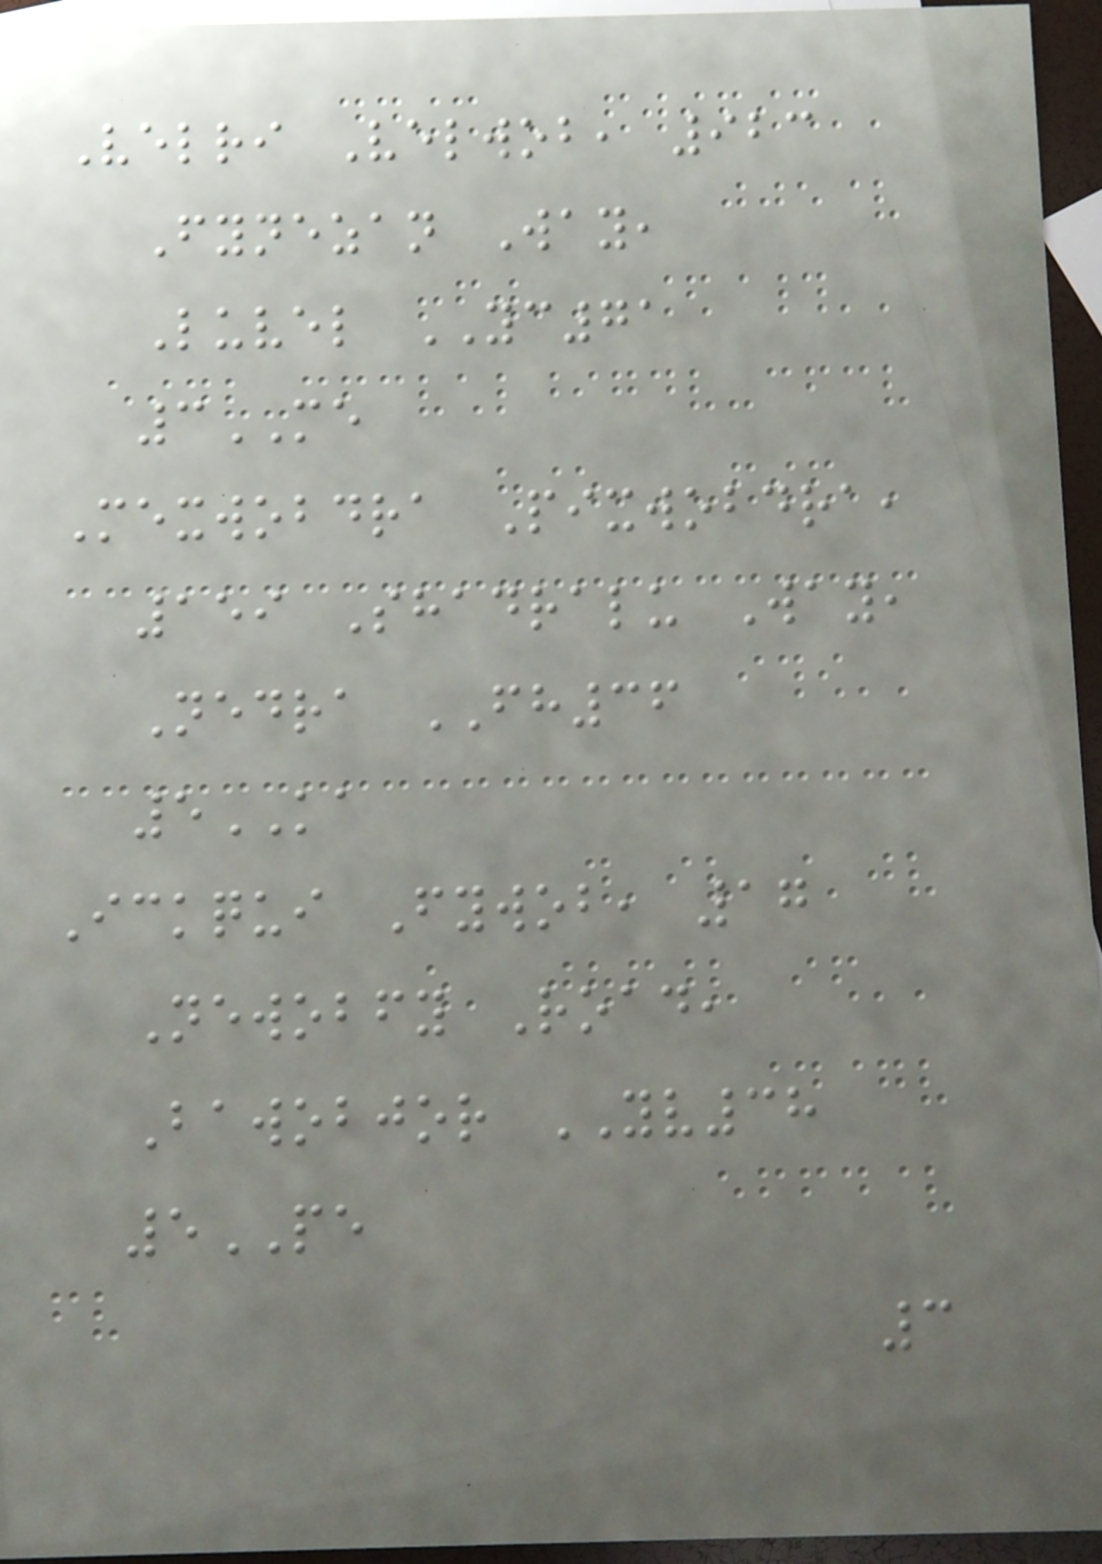Velri Velwob, 923
Fynezan Way,
Luvel YC71
3ME
Mexwobdra Pixwobdra,
159 Shadralu Way,
Nedra FH36
5KA
Ickqui Fywob, 17
Newobfy Road,
Bawobjor YV38
5PE
3
